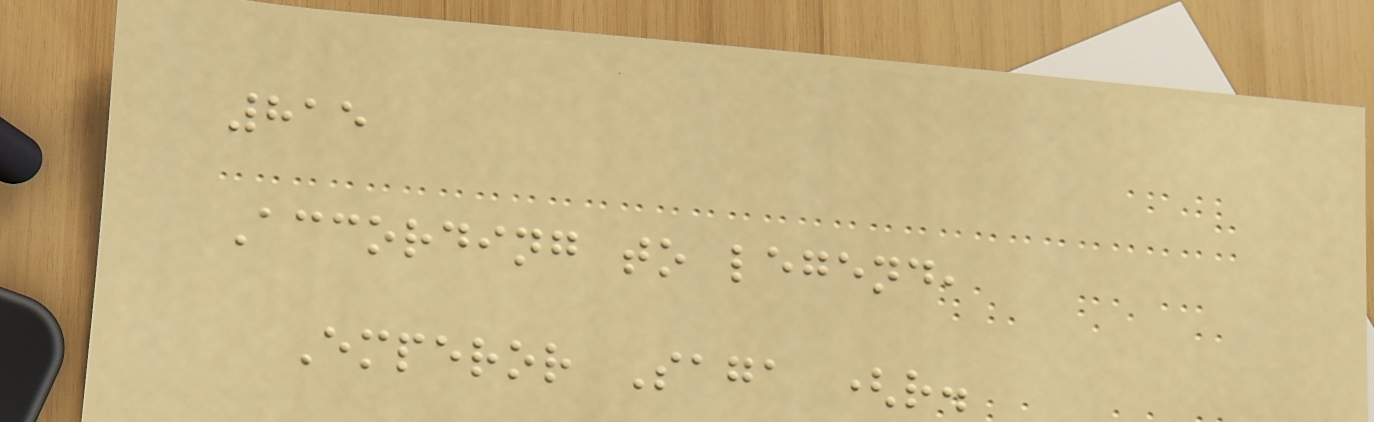815
According to legend,
Emperor Saga (r.
